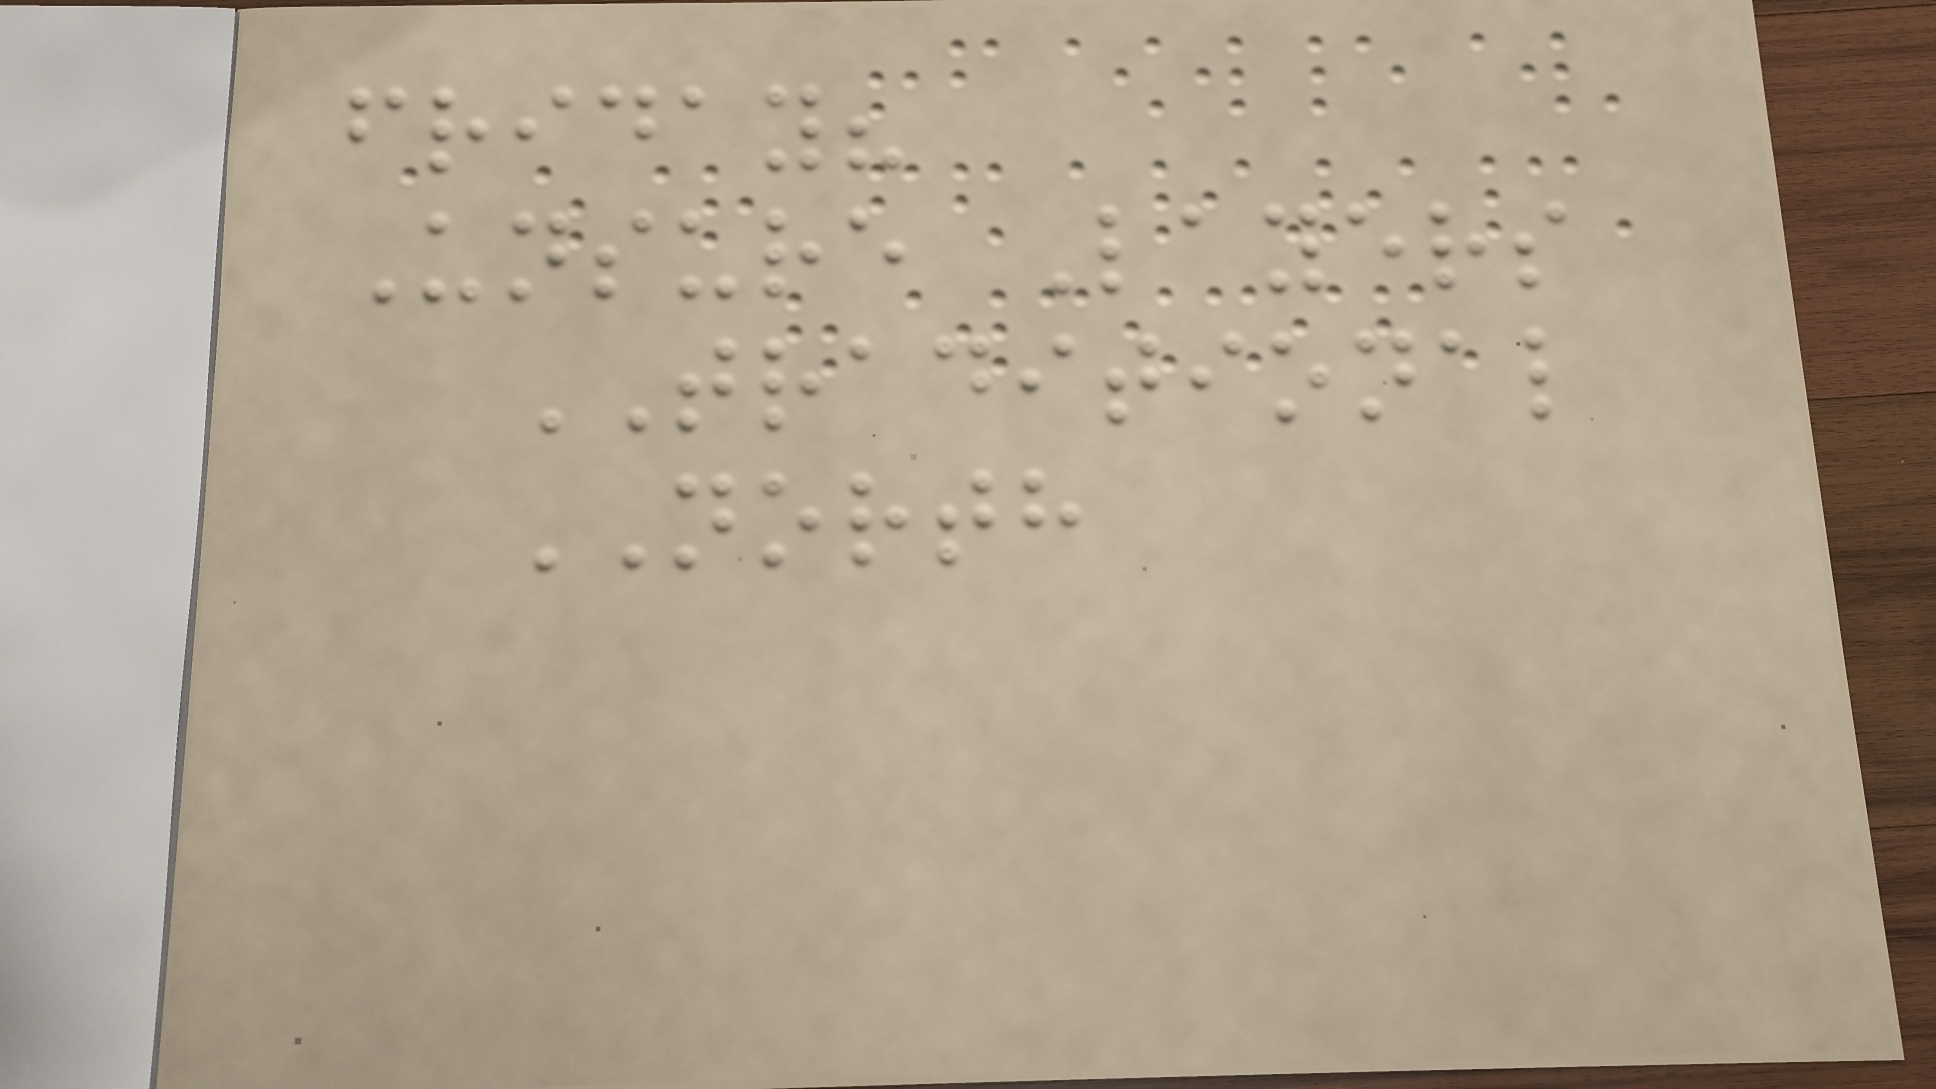friday?
Unsure Layers
TRADITIONAL
NORTH
